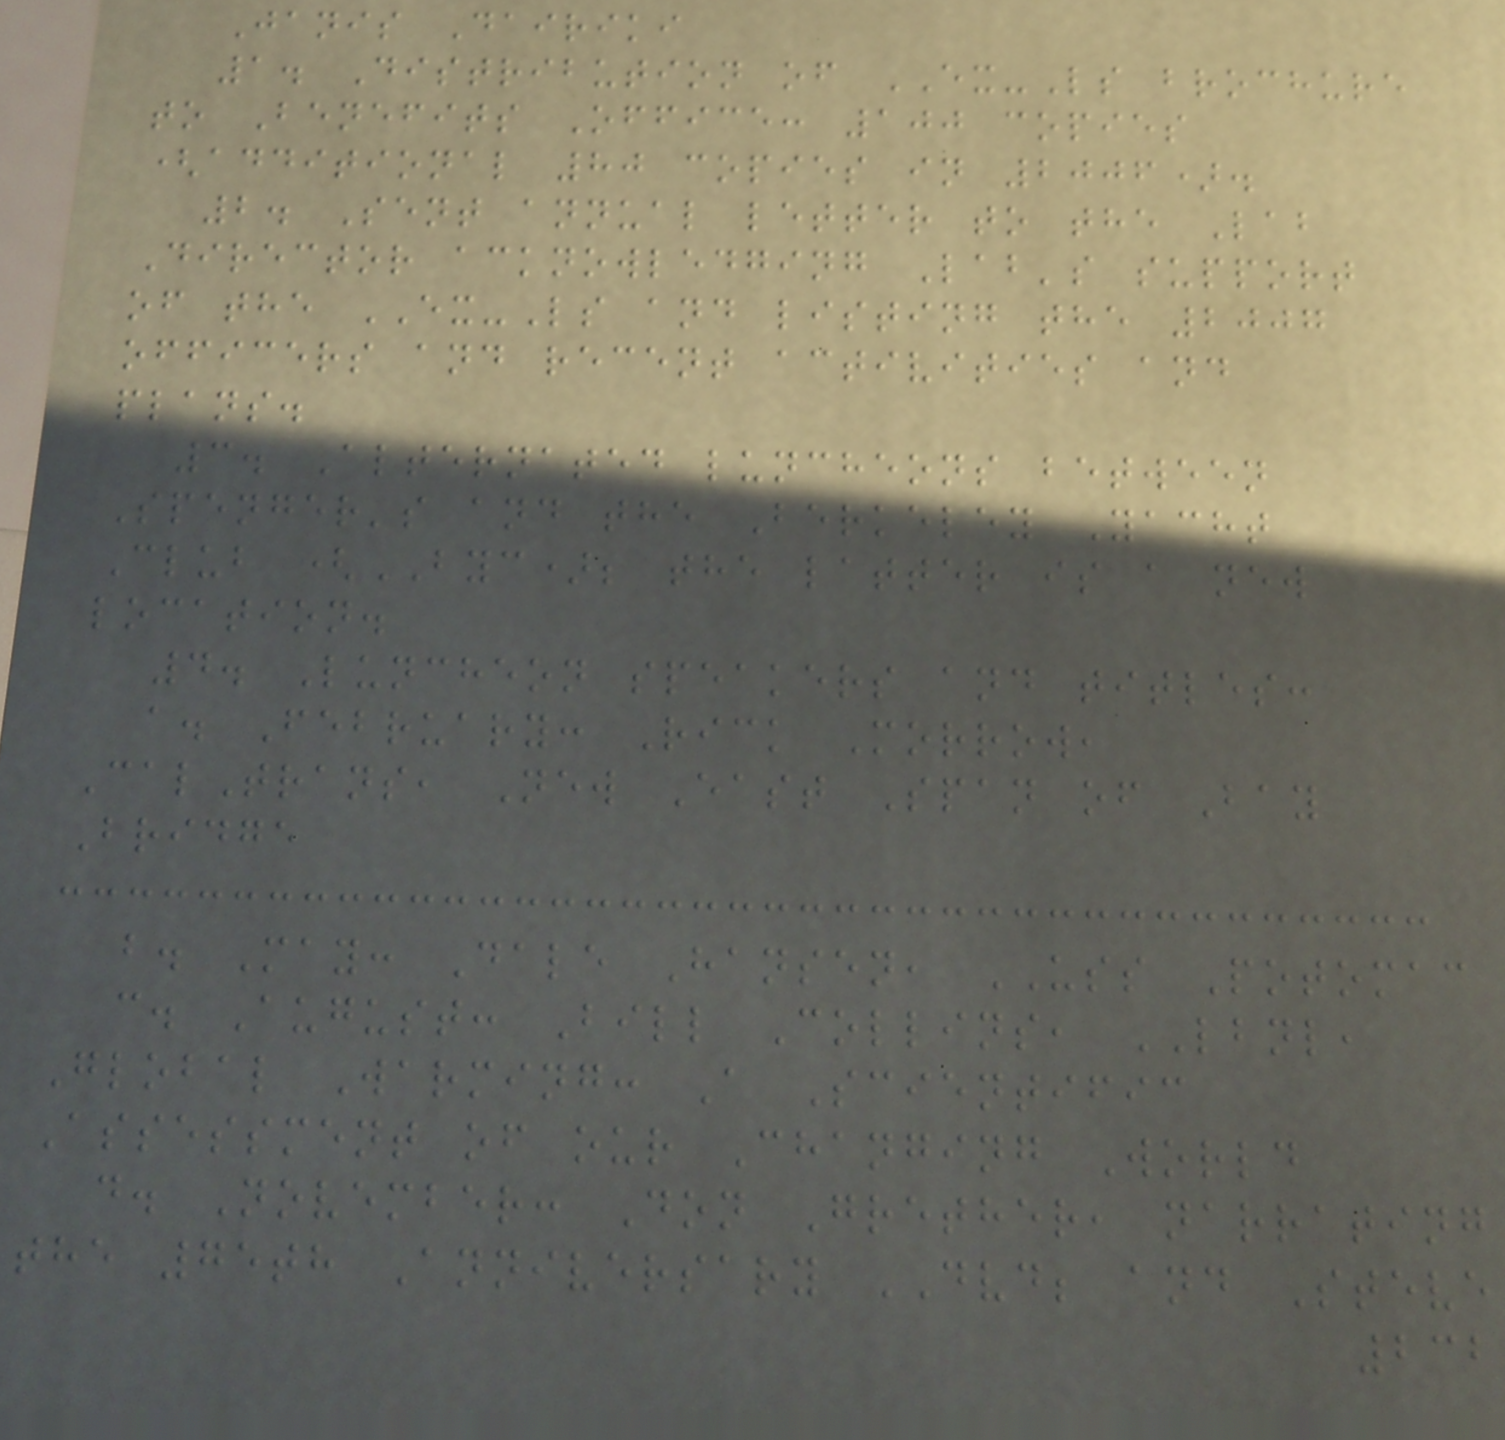Janis Dairiki
1. Distribution of EX-Ls brochure
to Benefits Office: 100 copies
(additional 80 copies in 2006).
2. Sent annual letter to the Lab
Director acknowledging Lab's support
of the EX-Ls and listing the 2007
officers and recent activities and
plans.
3. Alternated luncheons between
Spenger's and the Berkeley Yacht
Club (BYC); the latter is a new
location.
4. Luncheon speakers and titles:
a. February: Rick Morrow,
CalTrans, New East Span of Bay
Bridge
b. May: Dale Hansen, USS Potomac
c. August: Bill Collins, LBNL,
Global Warming: A Scientific
Assessment of our Changing World
d. November: Don Grether, narrating
the 75th Anniversary DVD; and Steve
232
